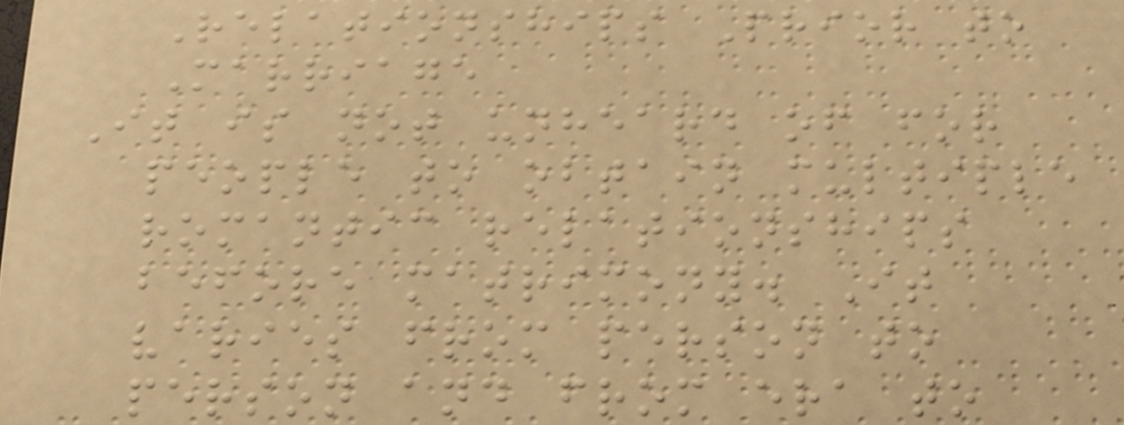Relationships Prior to
Marriage
It is not unheard of for
people to obtain multiple
romantic relationships
before matrimony. It
varies from person to
person and from era to
